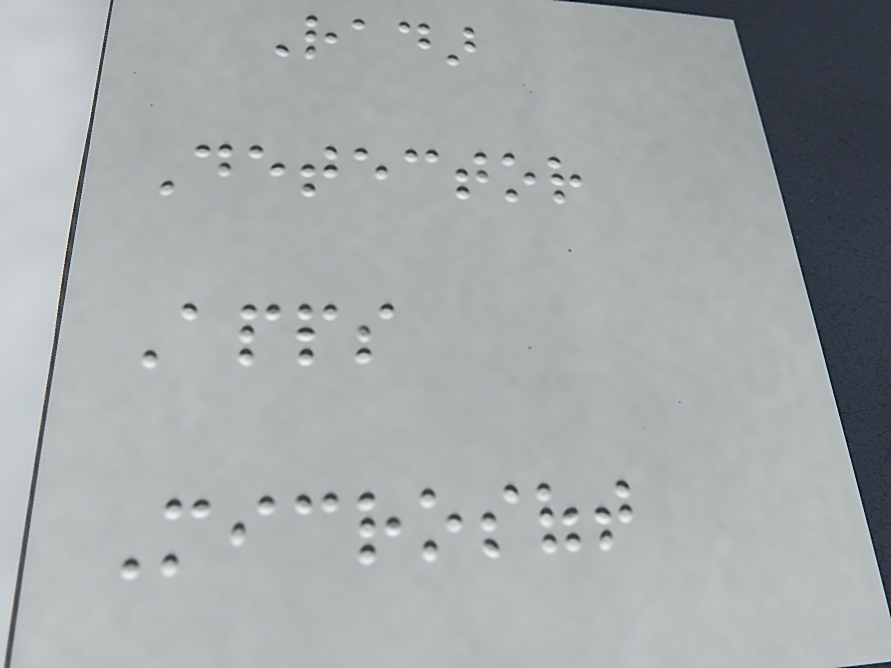Radar
Detector
Apps
Microsoft
